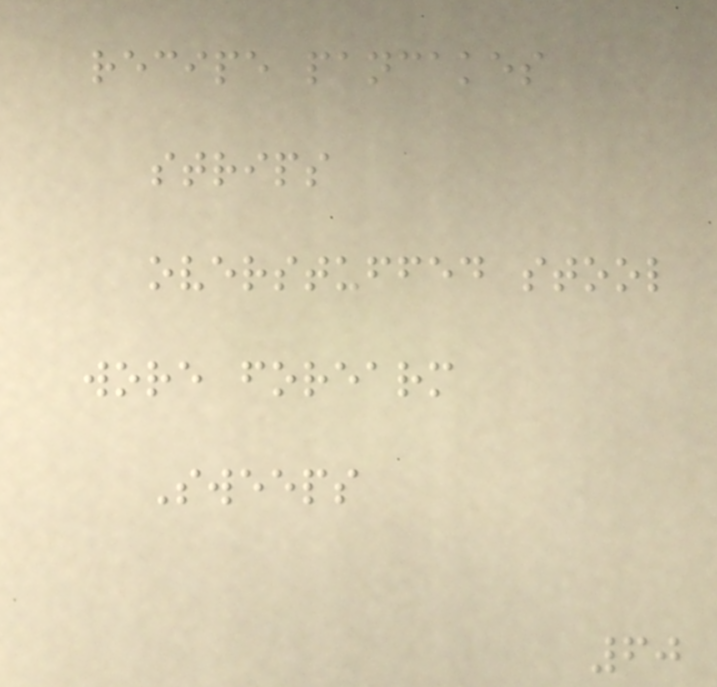recipe pancakes
strips
overstuffed stool
wore forearm
Sweeps
60
